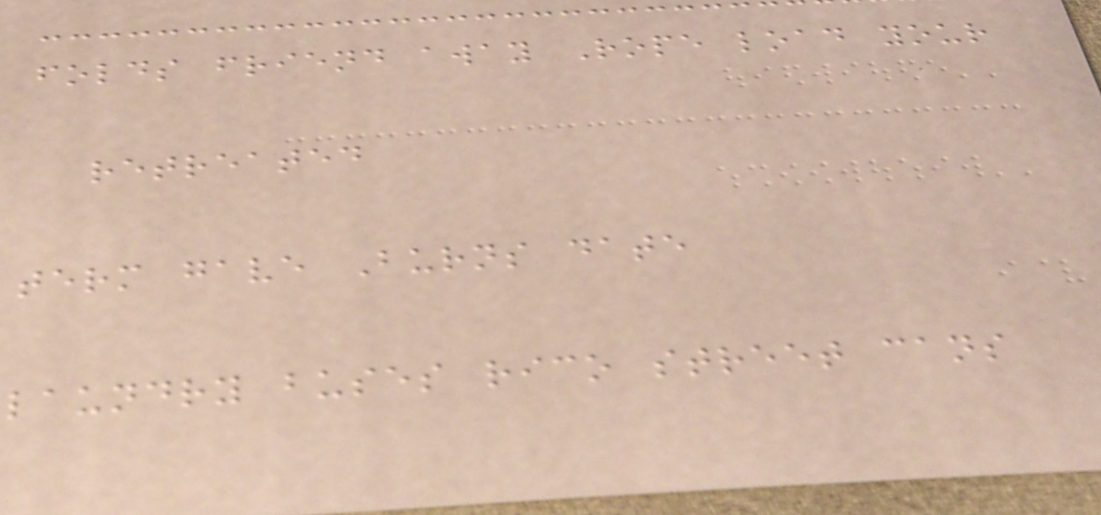folds friend away Rope load your
retreated
term gave Burns date
laundry buses rico street cans
